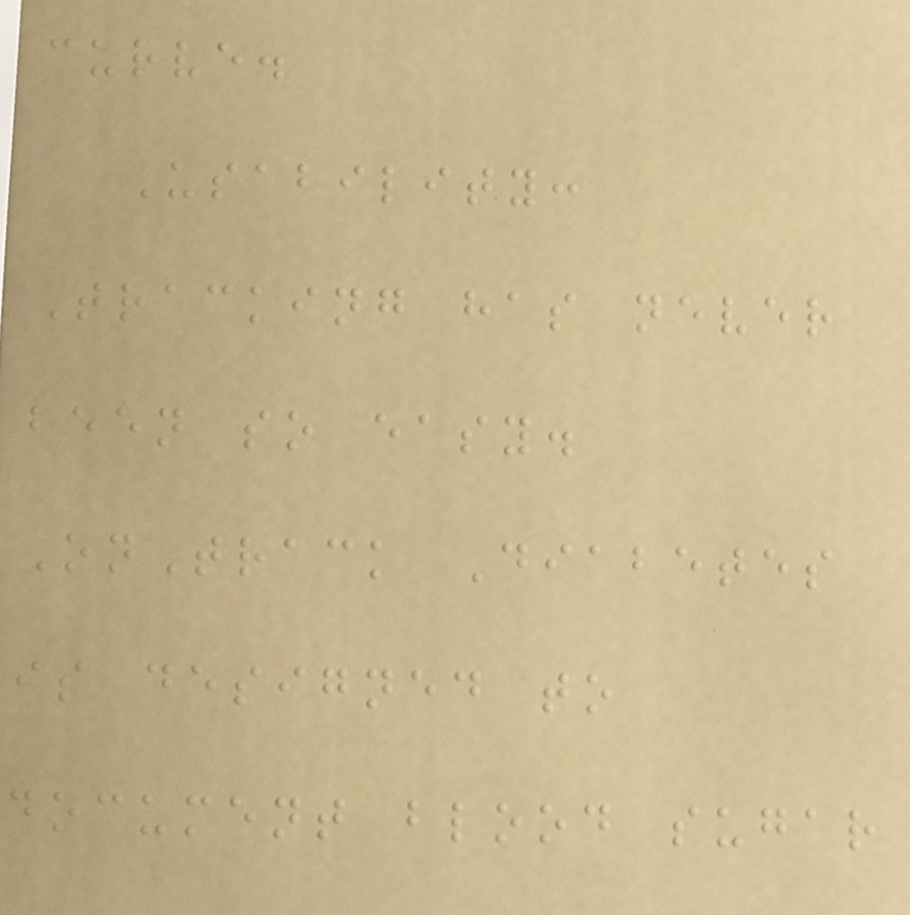curve.
Usability:
Tracking has never
been so easy.
OnTrack Diabetes
is designed to
document blood sugar
